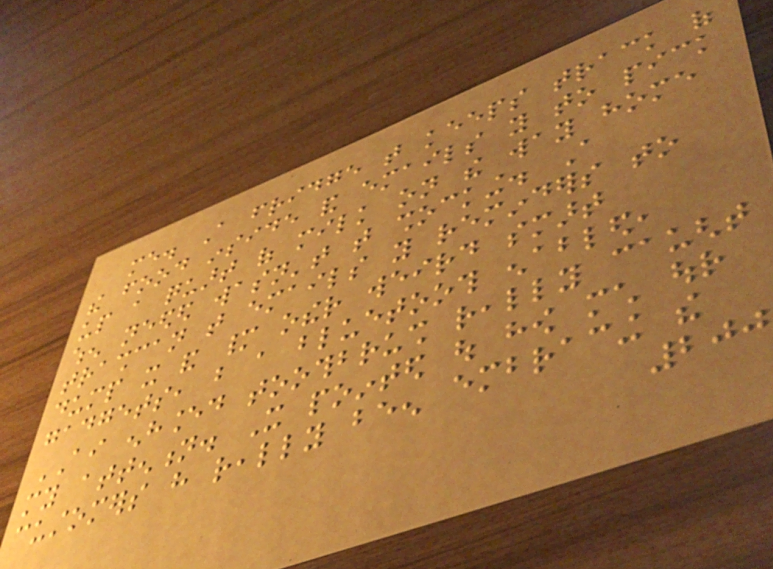me. A fridge that keeps track of
the food inside and emails you to pick
up a quart of milk on the way home
when needed wasn't that shocking. A
trashcan that emails you reminders to
dump it and many other weird smart
gadgets, but a bluetooth enabled,
AI enhanced toothbrush really caught
my attention. It pointed out how much our
customers have really been embracing the
200
